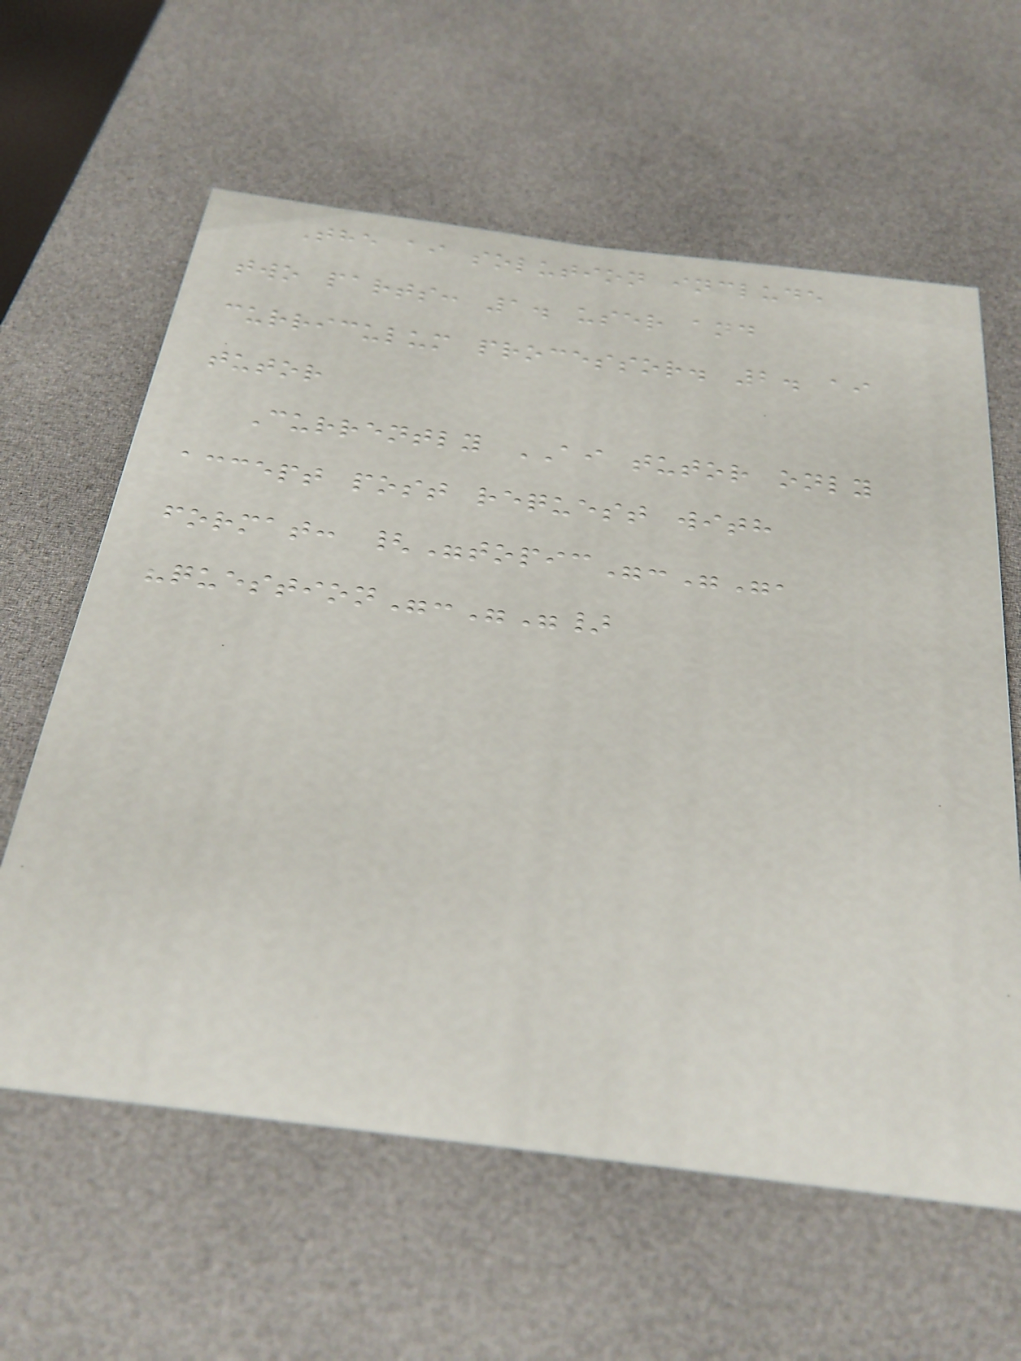The ai solution include
two parts: 1. user and
curriculum processor. 2. ai
tutor
Currently AI tutor only
accept post request with
format: {"topic":"",
"question":""}
